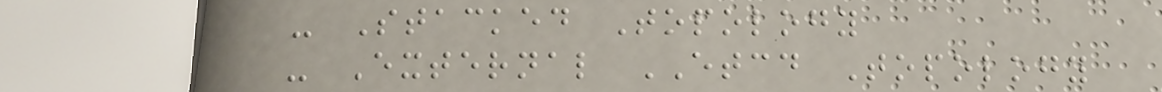- Stacked Topology
- External ETCD Topology
